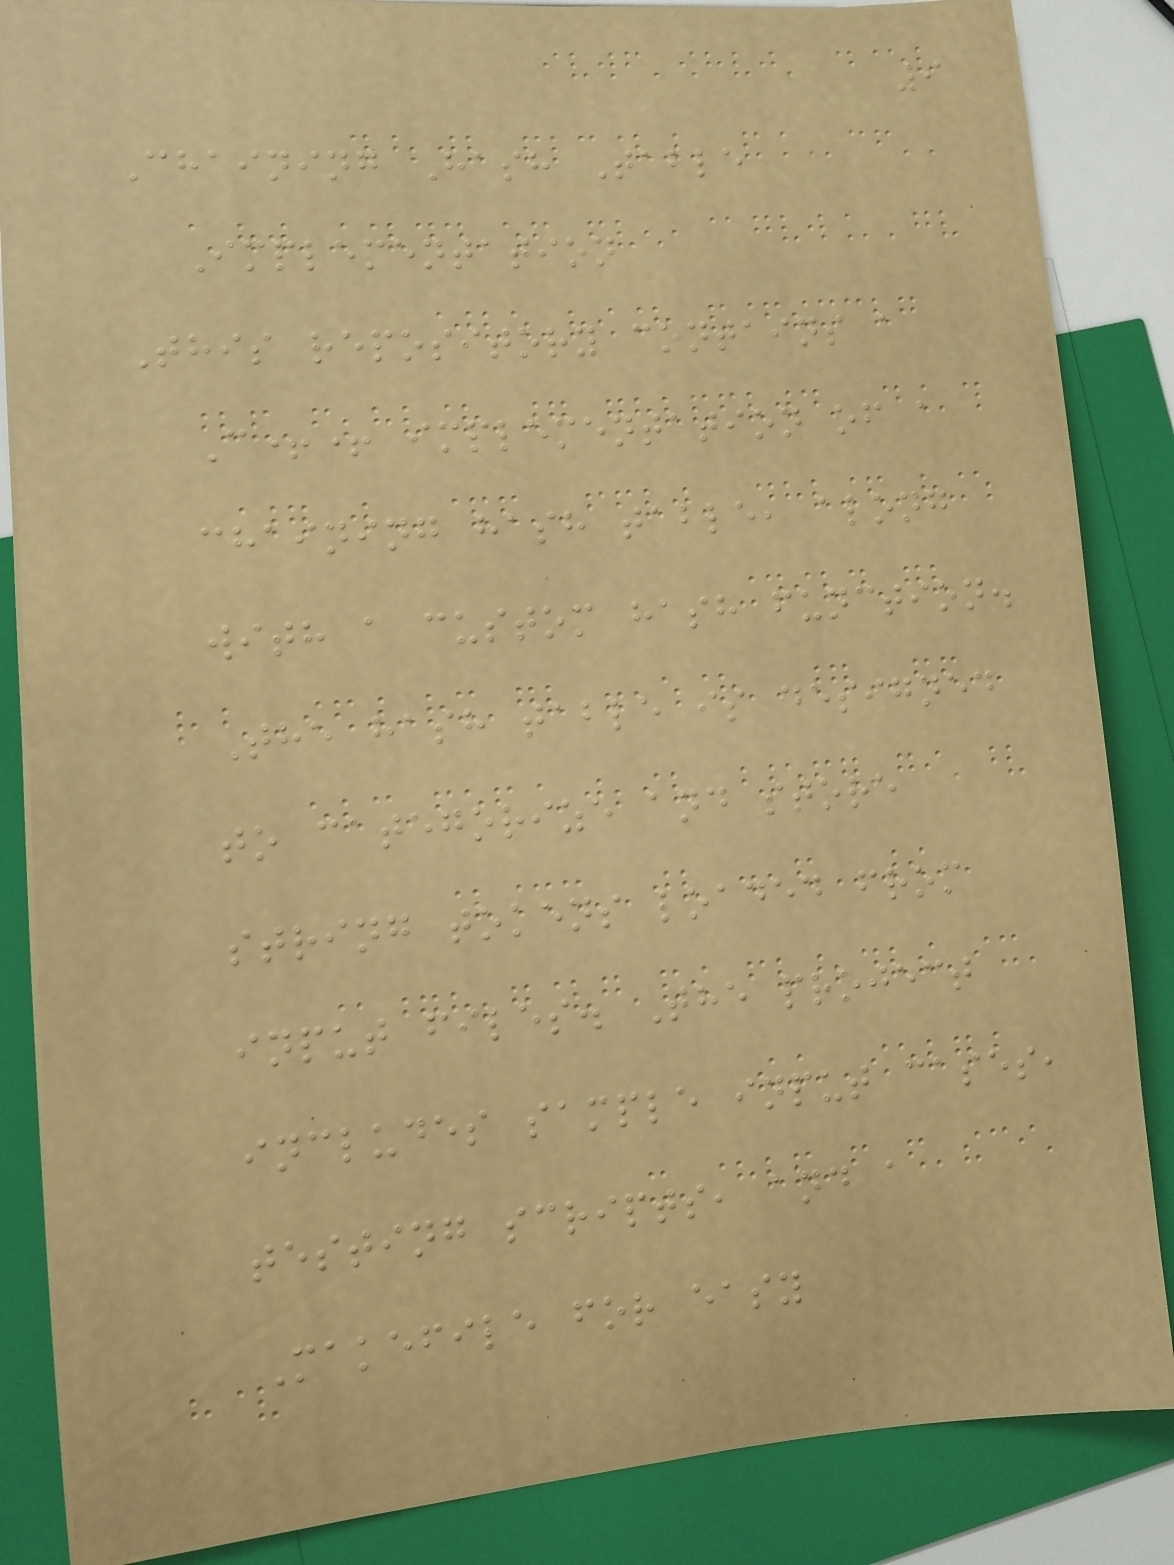9
Chaining Hash Table
Implementation
This repository contains a
C++ implementation of a
chaining hash table, along
with a custom hash function.
The hash table is designed
to categorize and store
string tokens loaded from
input files. The project
includes sample input cases,
testing scripts, and a
Makefile for easy
